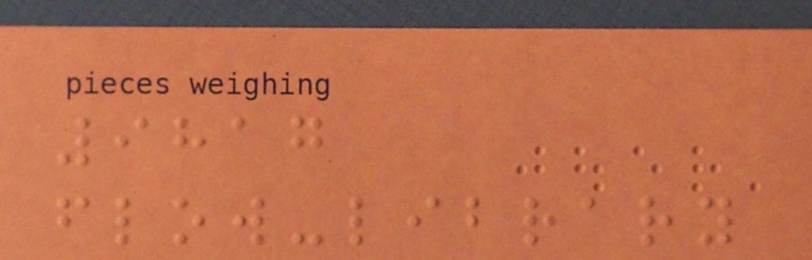9817
flow-library
